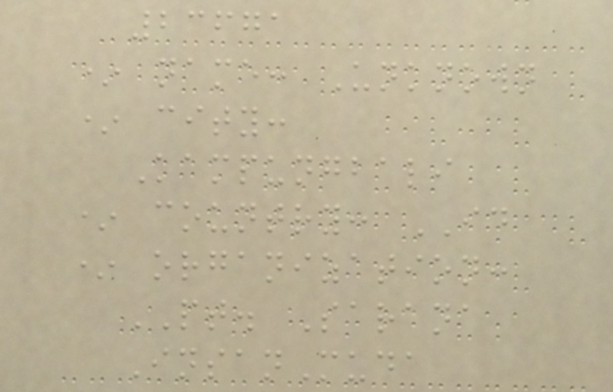23671
* name: Unknown
* city:
Kampungbali
* country: ID
* organization:
PT. Sarana
InsanMuda
